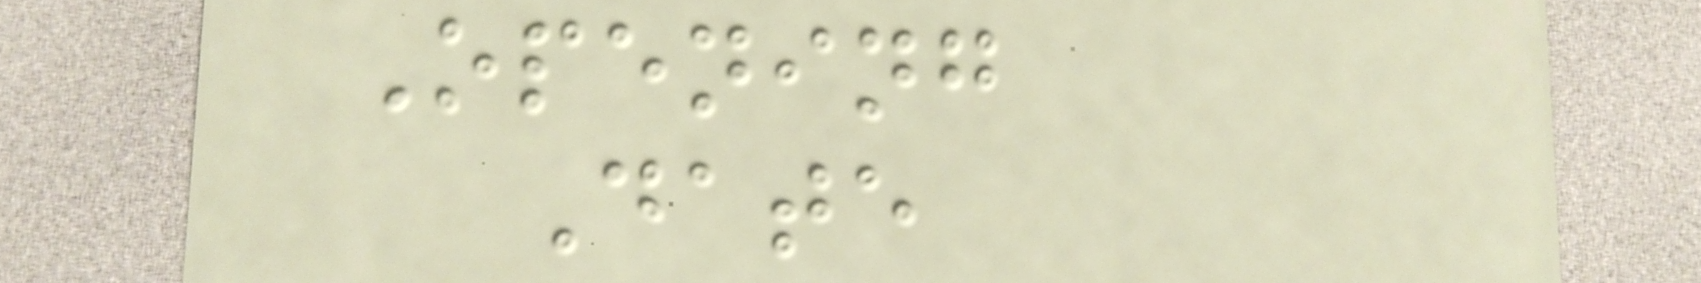Opening
Date
